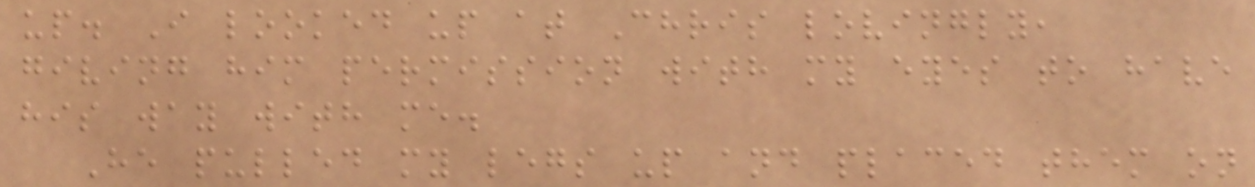up. I looked up at Chris lovingly,
giving him permission with my eyes to have
his way with me.
He pulled my legs up and placed them on
